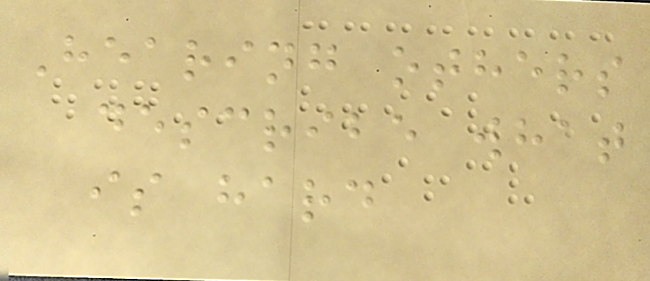Hearing others
describe what
is hard
